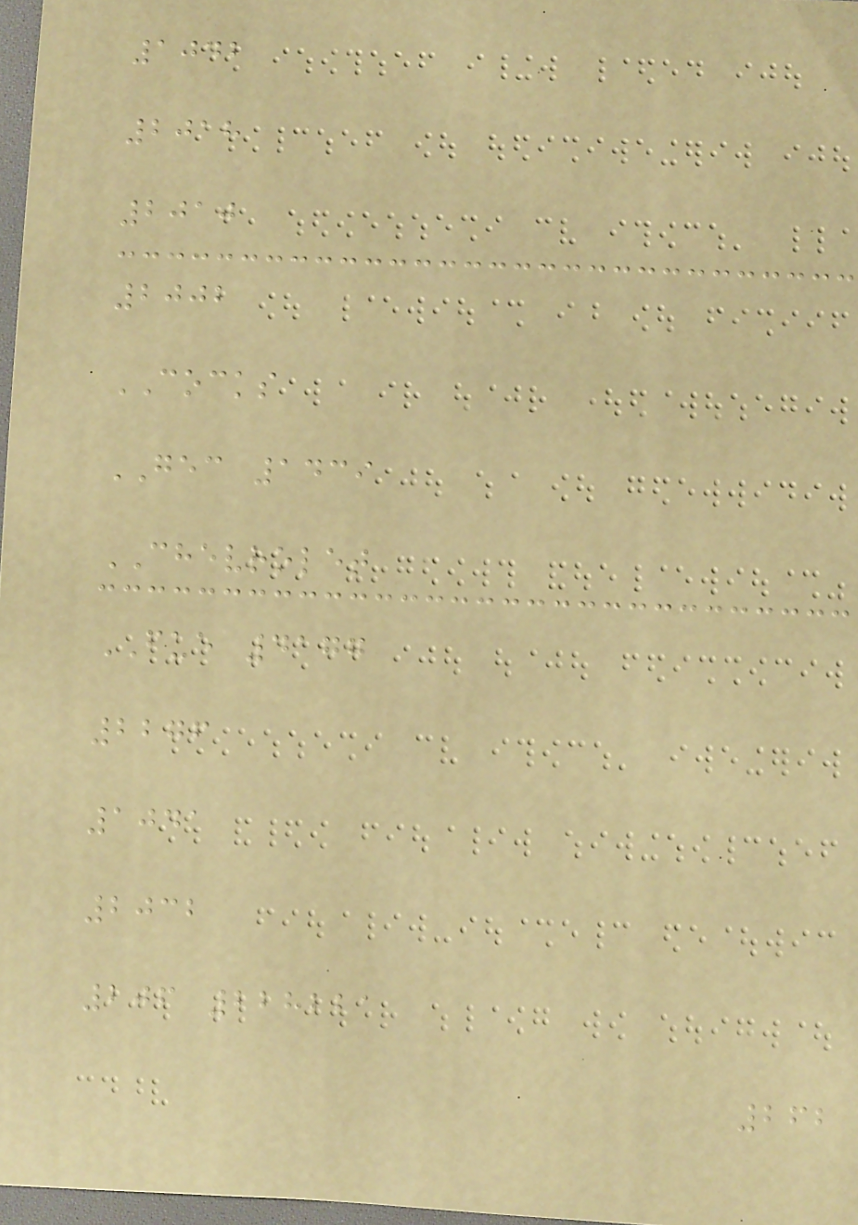1042
2018
2010
2002
COCKS
GEC 1439
CHEVROLET
FUE 4177
2276
1041
2032
206 228221
262
